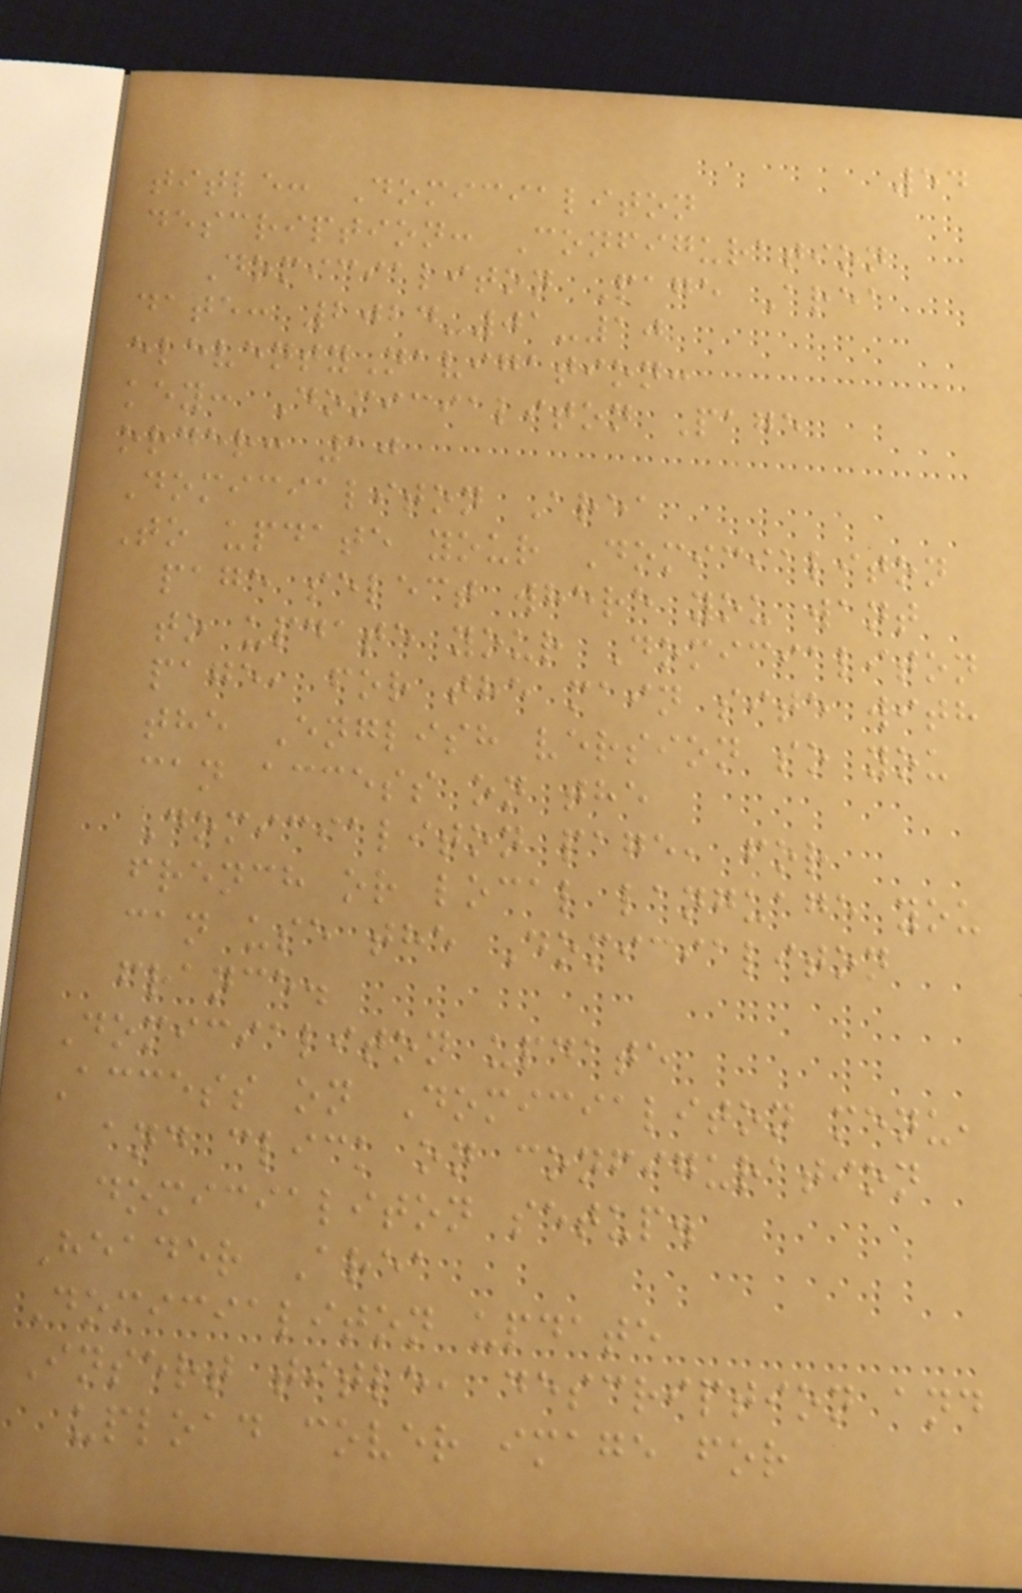54
title: Domicialiton
description: Configuration
Domicialiton Page Area
date: 2024-01-10
eleventyNavigation:
key: Domicialiton Page
order: 10
Domicialiton Area
To update your Domicialiton
page select where you want
to update your Domicialiton
page, for the main site with
the English version so you
can access on the
Domicialiton page, for
french or local language you
can use the Domicialiton
france.
Domicialiton update
Access on Domicialiton menu,
and click on configuration
domicialiton setup.
Header Area
Domicialiton update
Insert title, description and
upload cover image for
